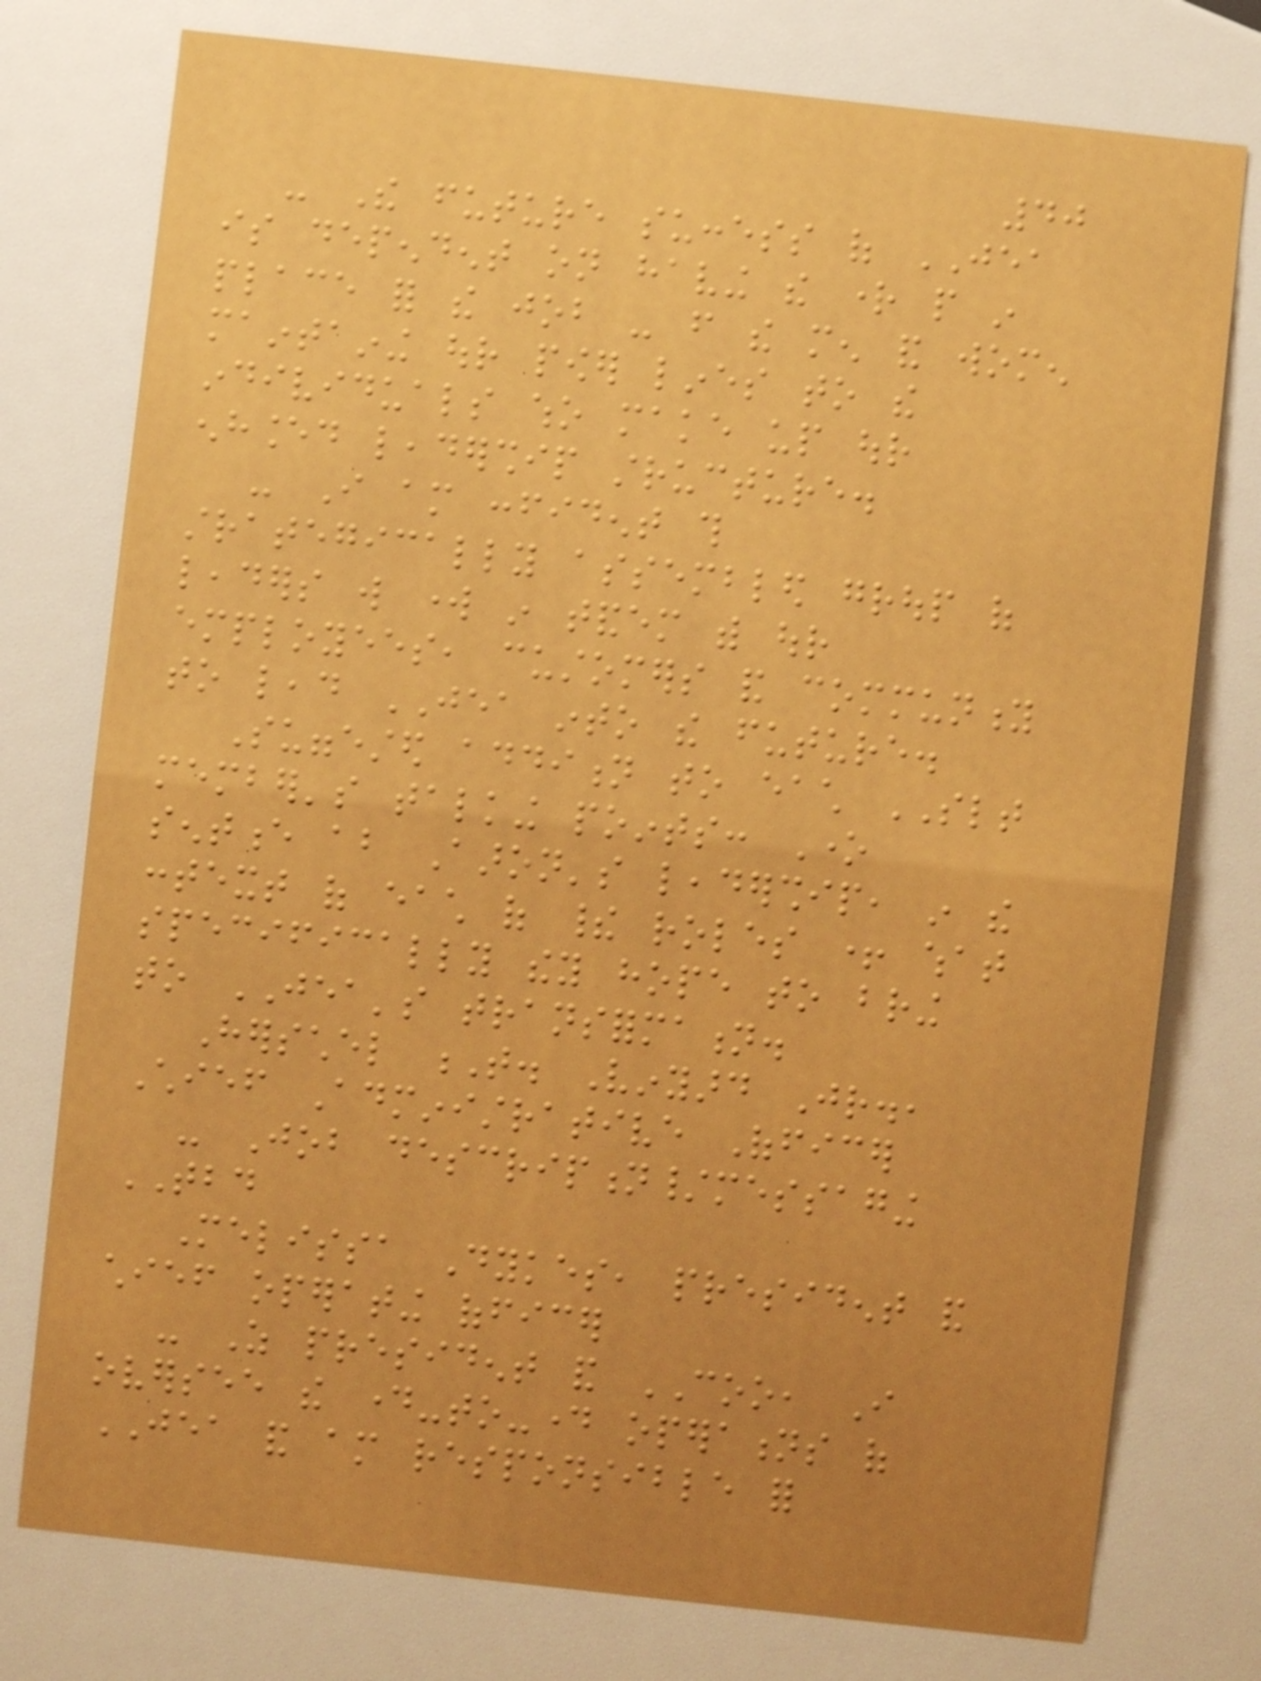40
- The future success of JEA
is dependent on having the right people in
place for the job - from the men and women
maintaining our power lines to the
individuals who make up our
enhanced leadership structure.
- I am confident this
strategically assembled group of
leaders will work in tandem with our
employees, customers and community
to lead JEA into the future.
Suggested addition to each SLT
member's talking points: One
sentence about Aaron's leadership, in the
context of each of their roles + what
specifically they hope to bring
to JEA's transformation.
Herschel T. Vinyard Jr.,
Chief Administrative Officer
- Job description/messaging
TBD
Melissa Dykes, president and
chief operating officer
- As president and COO, I
oversee the day-to-day operations of
JEA and am responsible for
